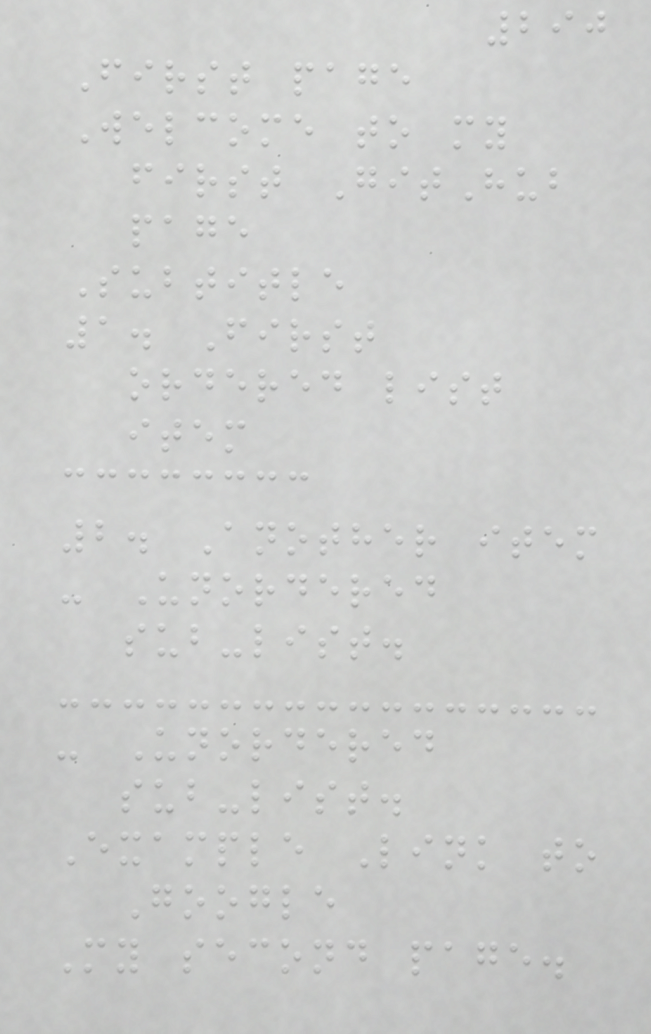290
First page
Welcome to my
first GitHub
page
Subtitle
1. First
ordered list
item
2. Another item
- Unordered
sub-list.
- Unordered
sub-list.
Example Link to
Google
My second page.
